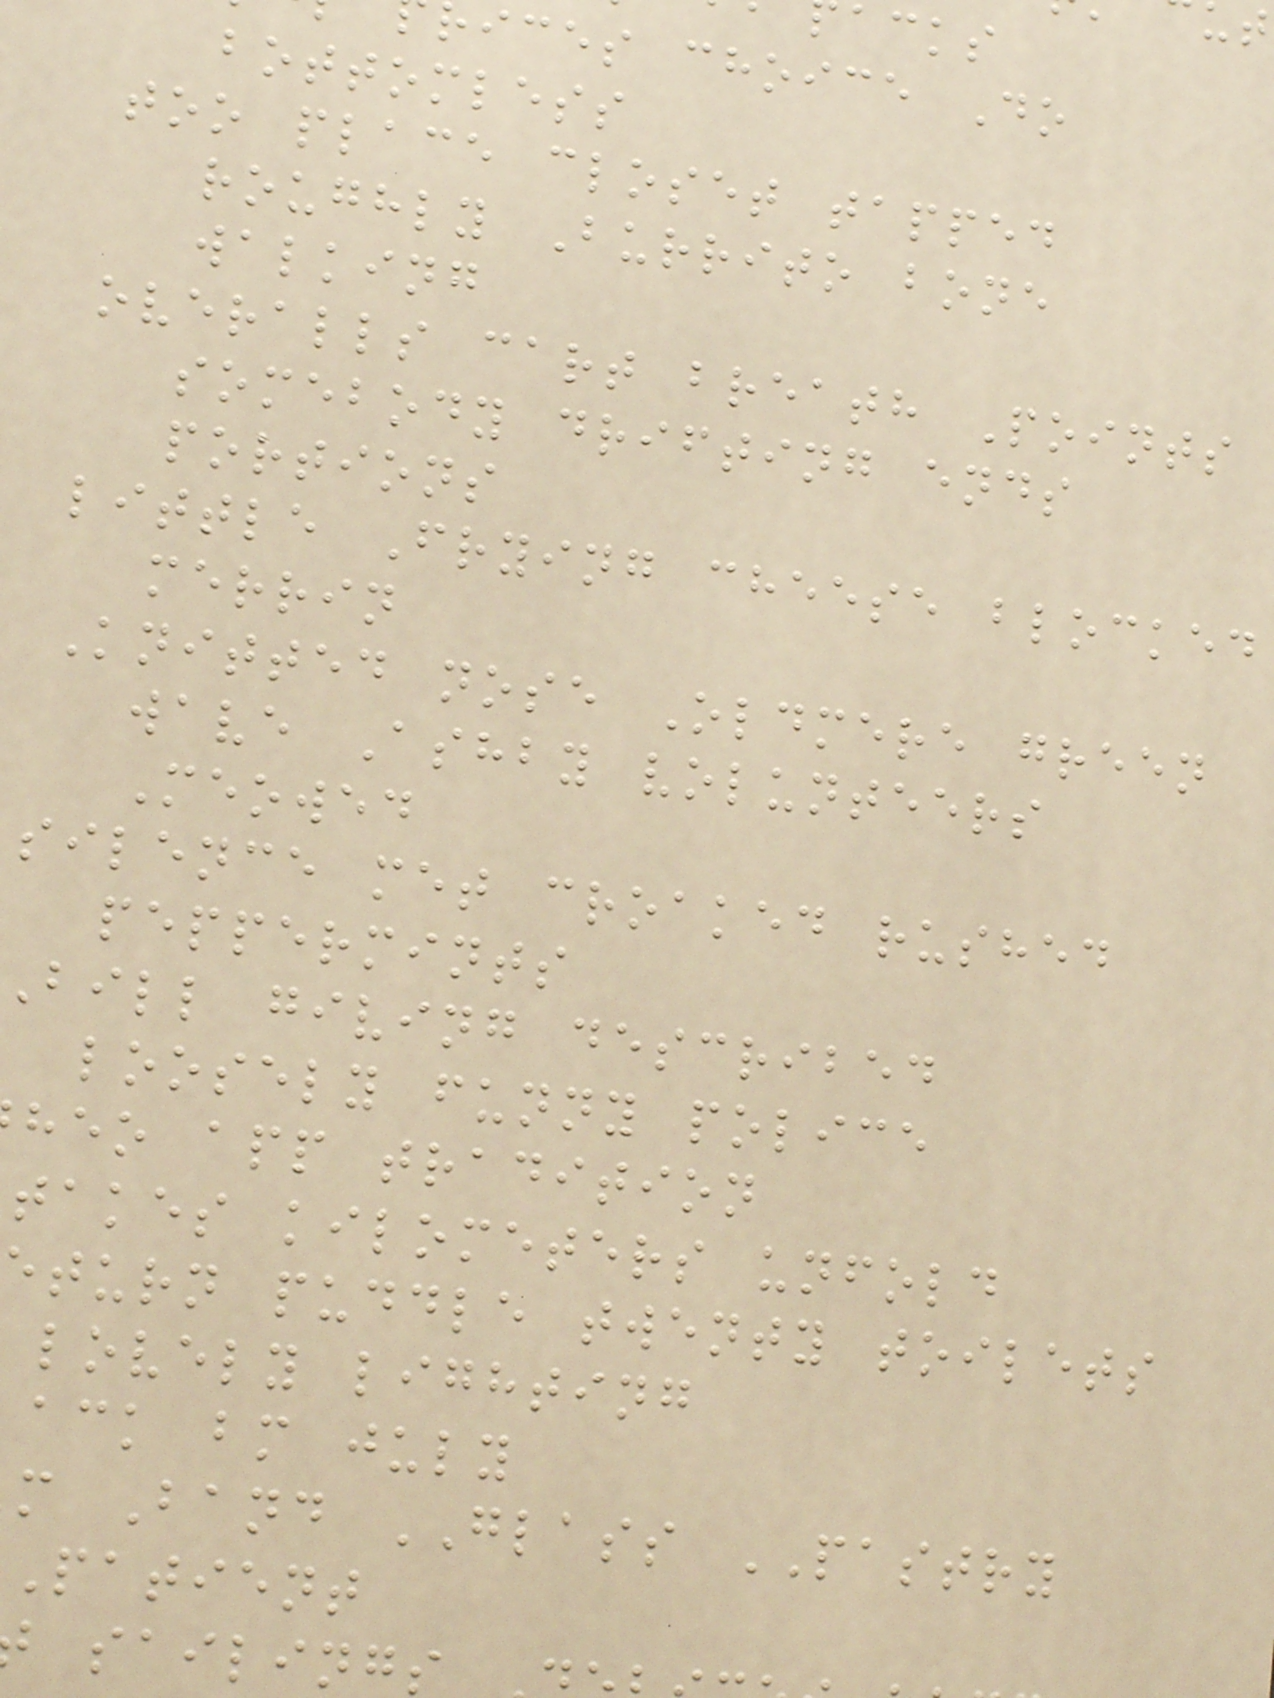ices choice Do
bottomless
too place closet tapped
roughly Burrito bone
walking
overalls cart breath Points
somebody drifting ends
portions
little Frying cheese blocked
merrin
Knitted nose Oldmere green
wave Ashby volunteers
Meowed
silence met croaked rushed
peppermints
bill giving described
loosely funny police
heo app tradition
takes kilometers unfold
eturn puddle twenty toilets
lovely lighting
ack bm july
m Band GLASS PASTRY
Patient
sailings
